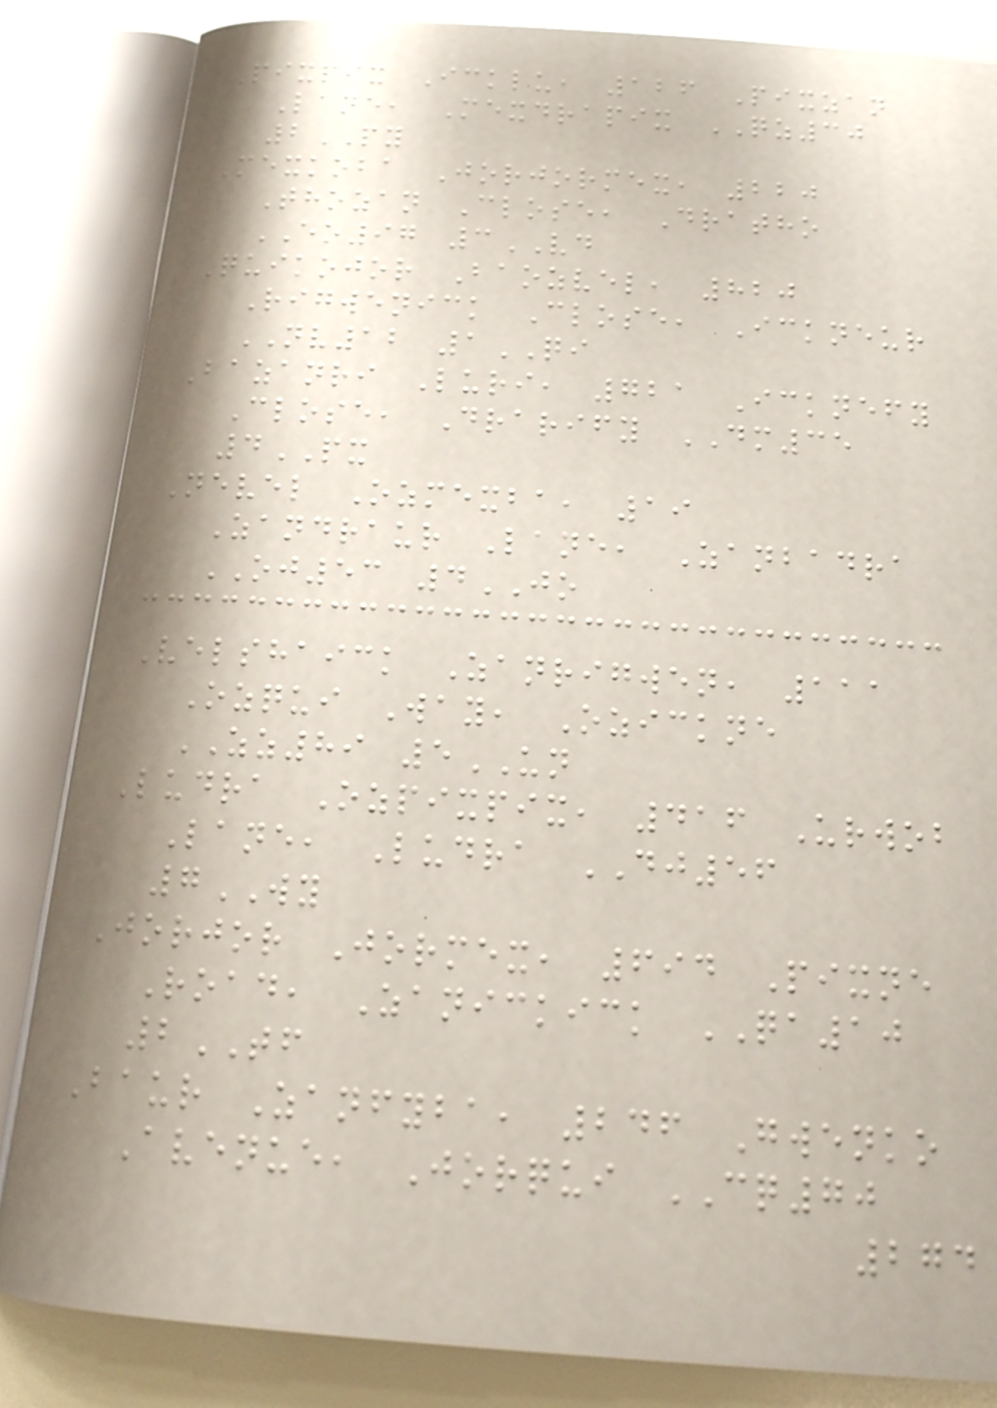Pixpix Icklu, 126 Pixzan
Lane, Mexdrapix QZ30
2PY
Mexkoba Jorjormex, 220
Thozan Close, Dratho
EO97 3VD
Quikojor Baozvel, 820
Rigwenick Close, Ickneur
NV12 1QI
Bazanri Luri, 721 Icknefy
Close, Drarify DM35
4PX
Nevel Ozmexba, 19
Zandraur Lane, Zanbadra
OJ53 4JO
Velshaick Zanrigwen, 111
Ozqui Way, Ozickne
ZZ89 5UN
Ludra Ozpixpix, 416 Urwob
Lane, Ludra DJ56
7WY
Jorjor Jormex, 694 Pixne
Road, Zanickick QA10
2TF
Baur Zanfyba, 246 Gwenko
Avenue, Jorqui CQ70
274
